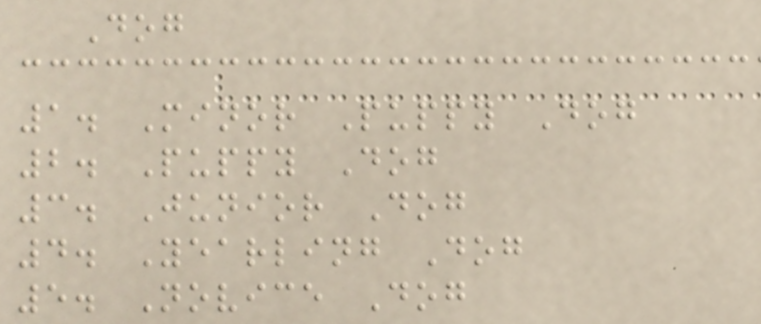Dog
1. Minor Puppy Dog
2. Puppy Dog
3. Junior Dog
4. Yearling Dog
5. Novice Dog
